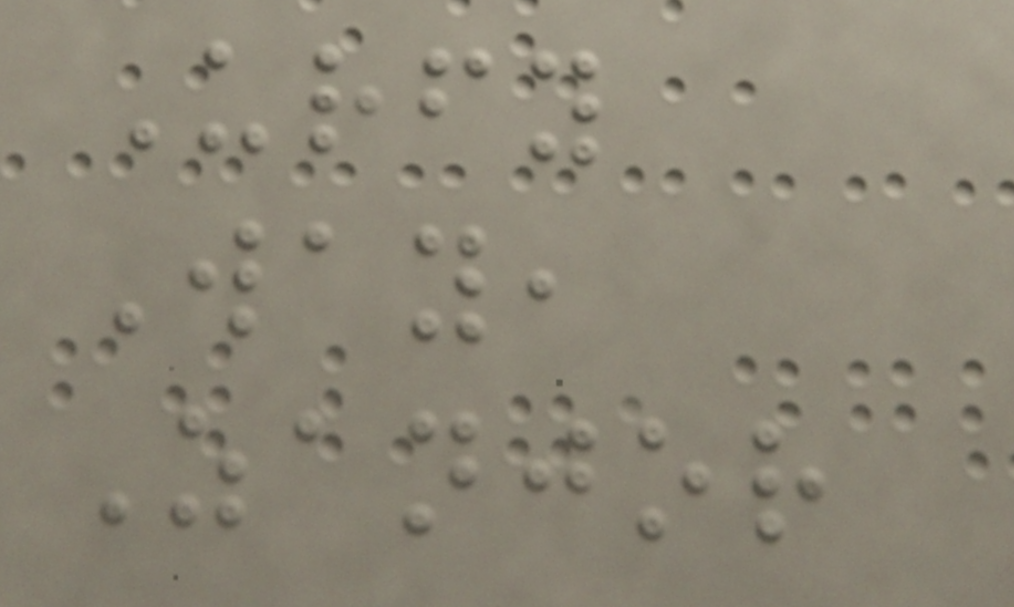Urfy
Way,
Zanjor
